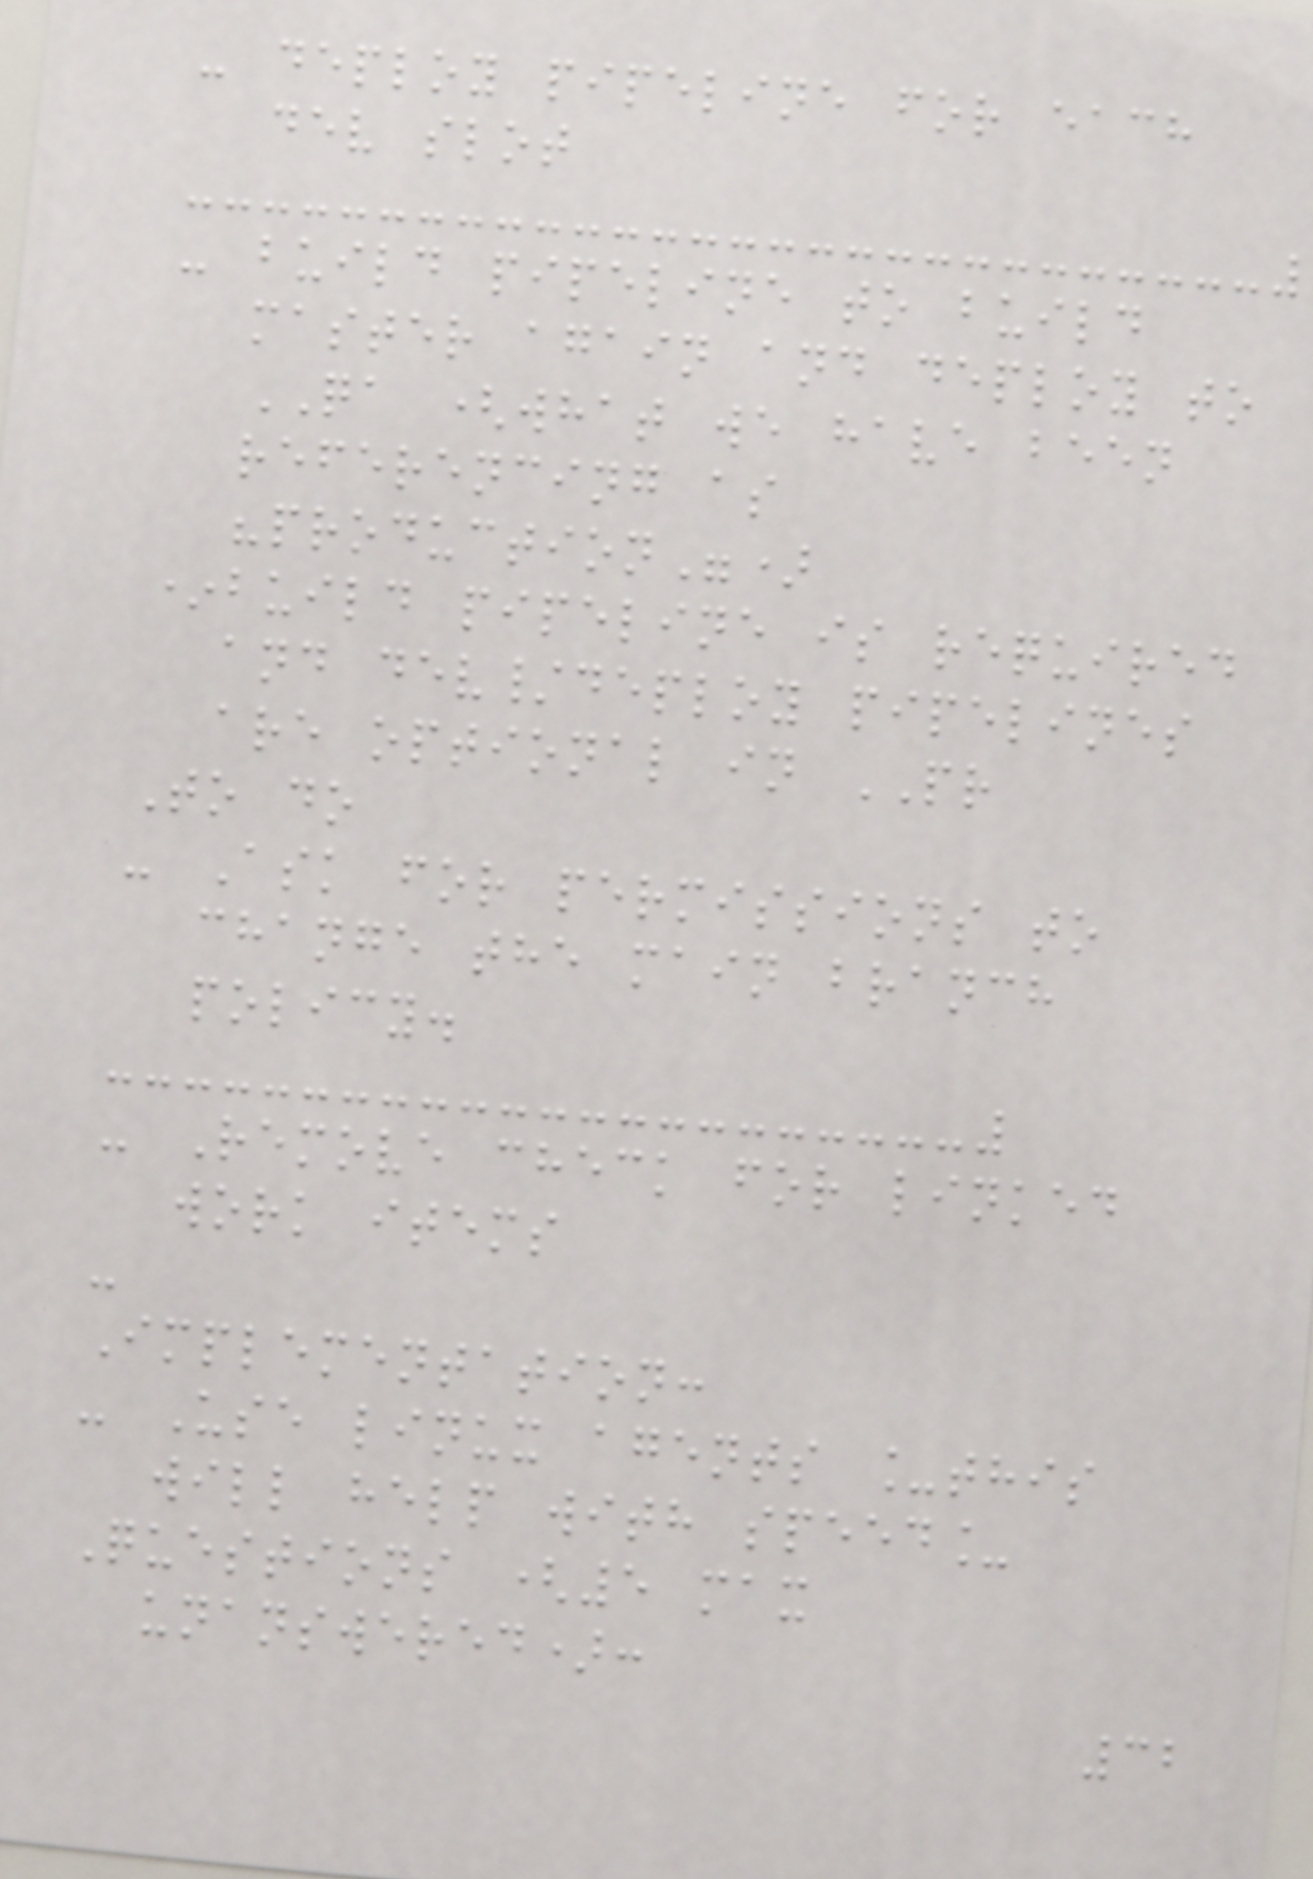- deploy pipeline for each
dev slot
- build pipeline to build
master again and deploy to
QA (what we have been
referencing as
"production")
*build pipeline is required
and dev/deploy pipelines
are optional in PR
To do
- Ask for permissions to
change the main branch
policy.
- Remove check for linked
work items
-
Implementation:
- Use linux agents _this
will help with speed_
Questions (5 max
unanswered):
32
